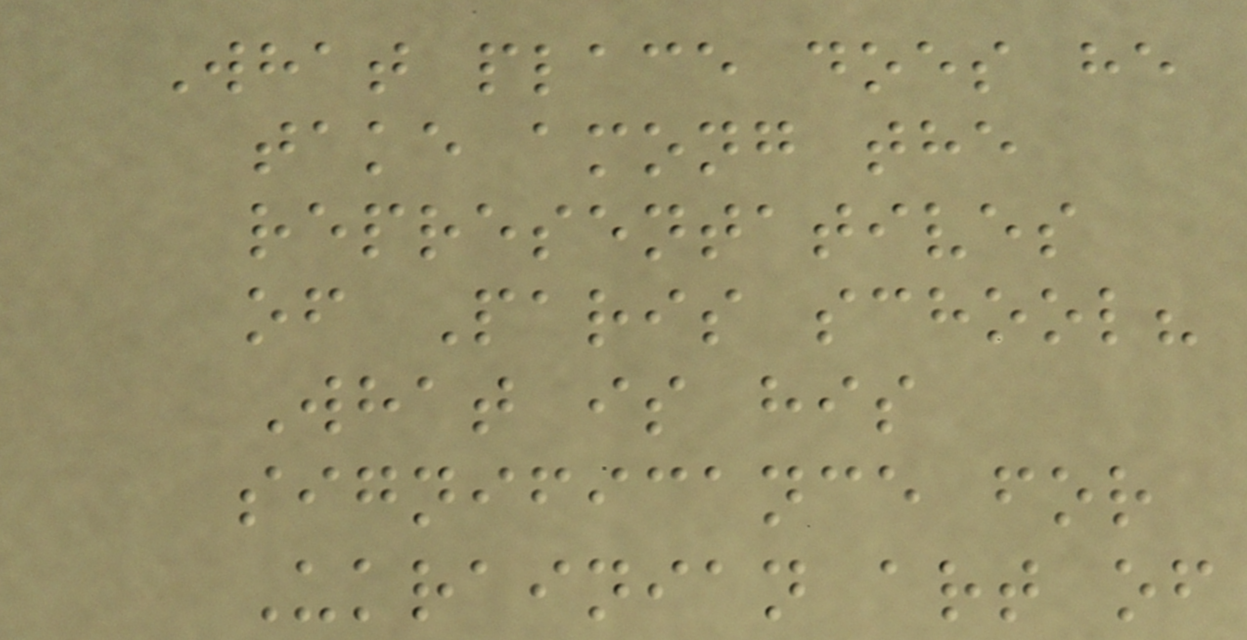What place does he
take among the
representatives
of Paris school?
What is his
significance for
Ukrainian art of
